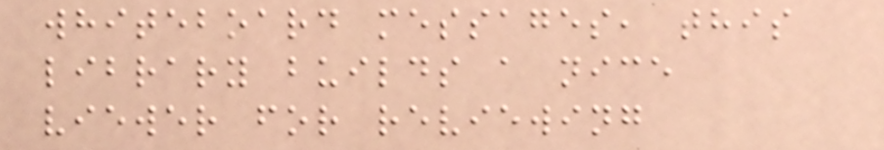whiteboard messages, this
library builds a nice
viewer for reviewing
